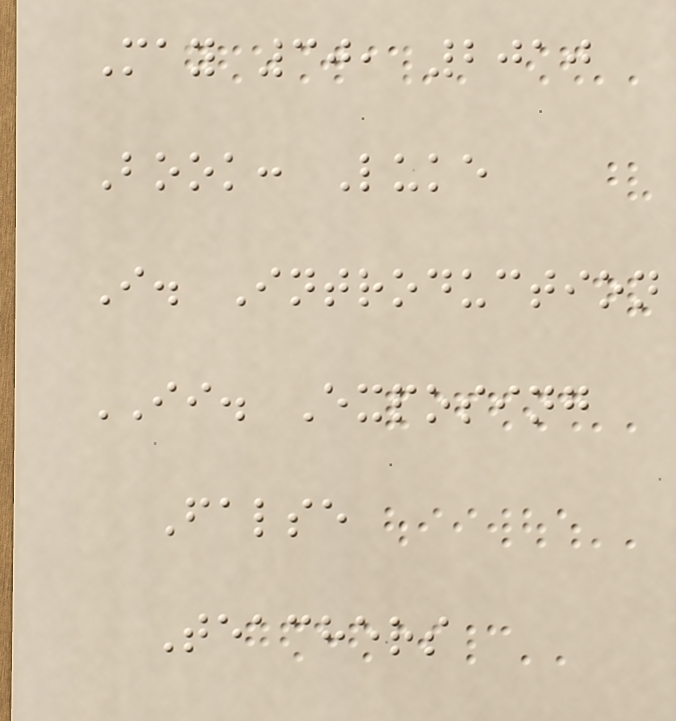May 30, 2010
Book: Luke
I. Introduction
II. Exposing
False
Teachers
